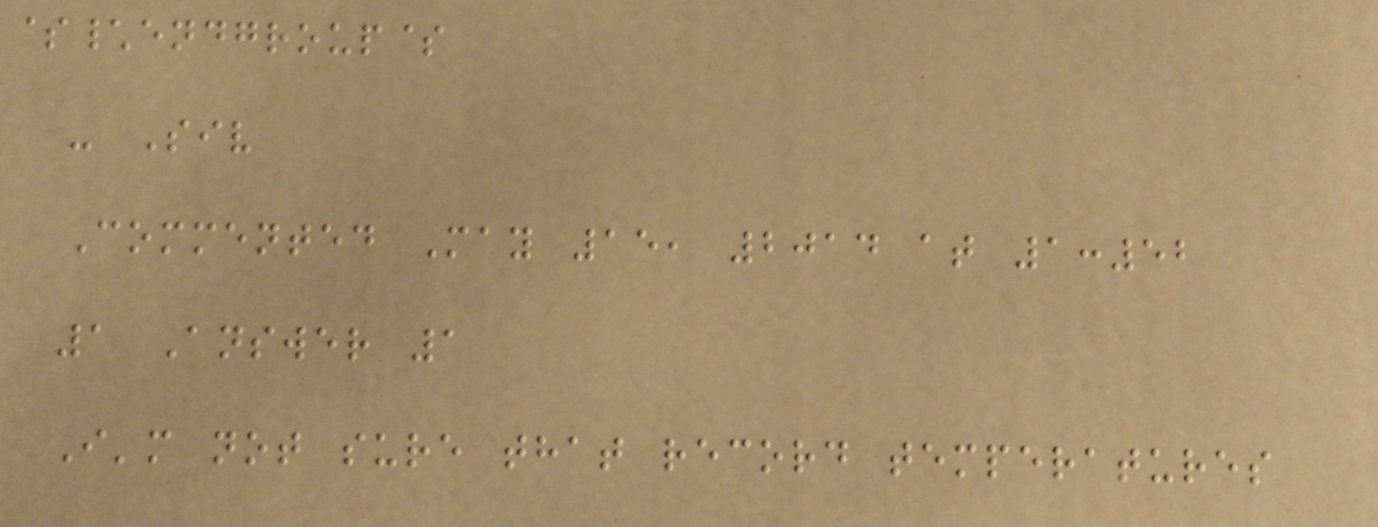$\endgroup$
- Siv
Commented May 15, 2014 at 1:52
1 Answer 1
I'm not sure that record temperatures
